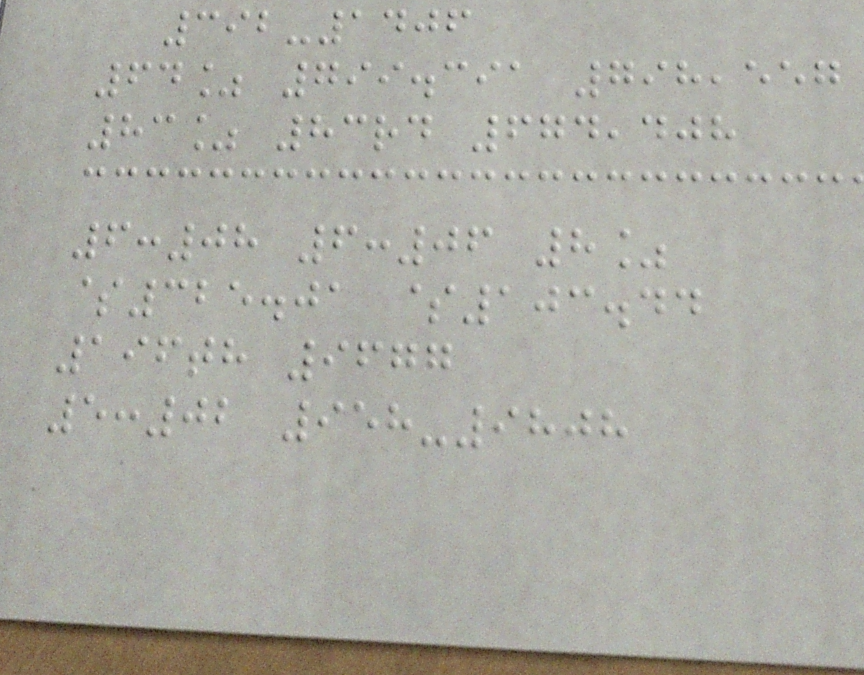392-1406
64% 799.391 798,557
83% 83rd 674,408
6:08 6:06 8%
$325.01 $103.44
196th 9677
5:02 958-9808
